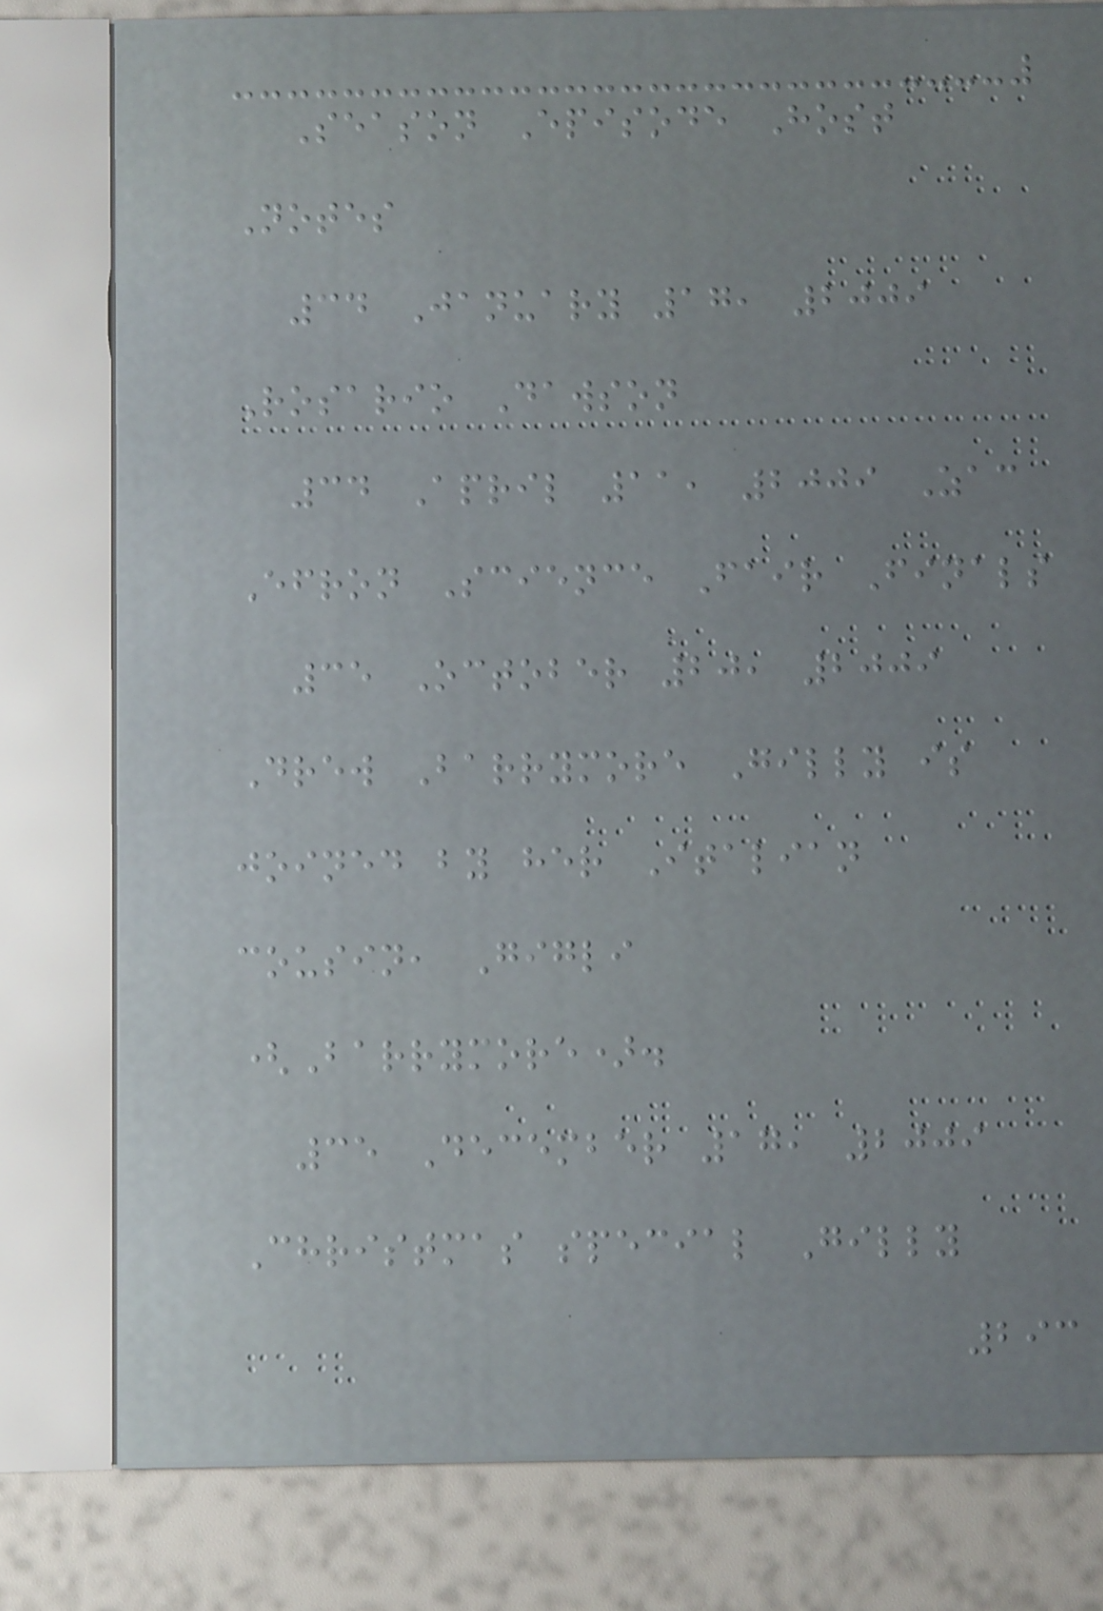Season Episode Host
Notes
34 January 17, 2009
Rosario Dawson
34 April 11, 2009 Zac
Efron Science Fair Finals
35 October 20, 2009
Drew Barrymore Gilly is
joined by her Italian
cousin, Gigli
(Barrymore).
35 December 17, 2009
Christmas special Gilly
293
